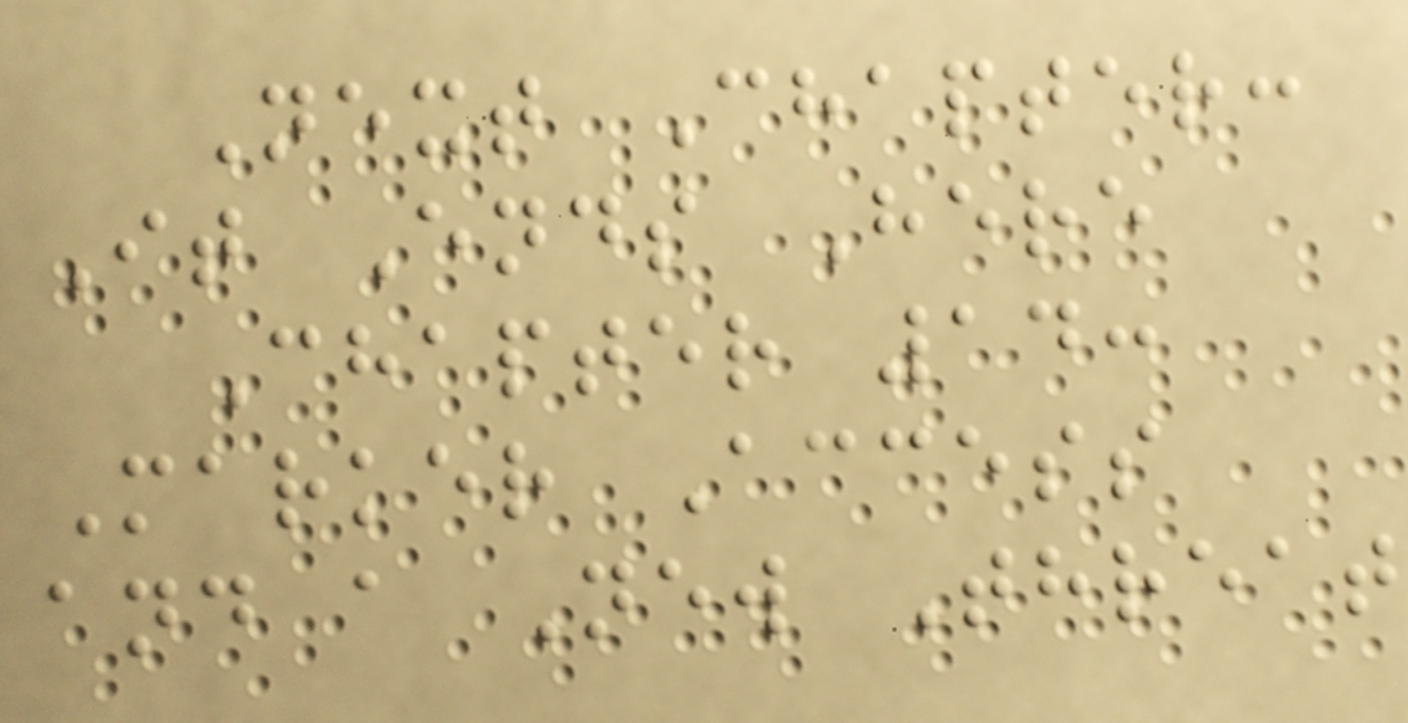Next Chapter:
It Ends Here
Chapter 14:
Marker Access
and a New Threat
